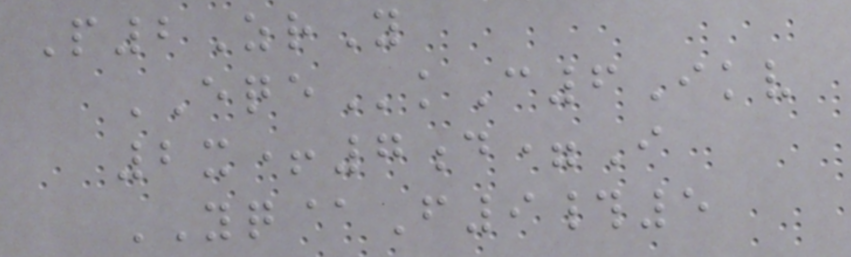P2ZrY
EQEkC6Ikv
2x+7d=I
YQ@F9#5
